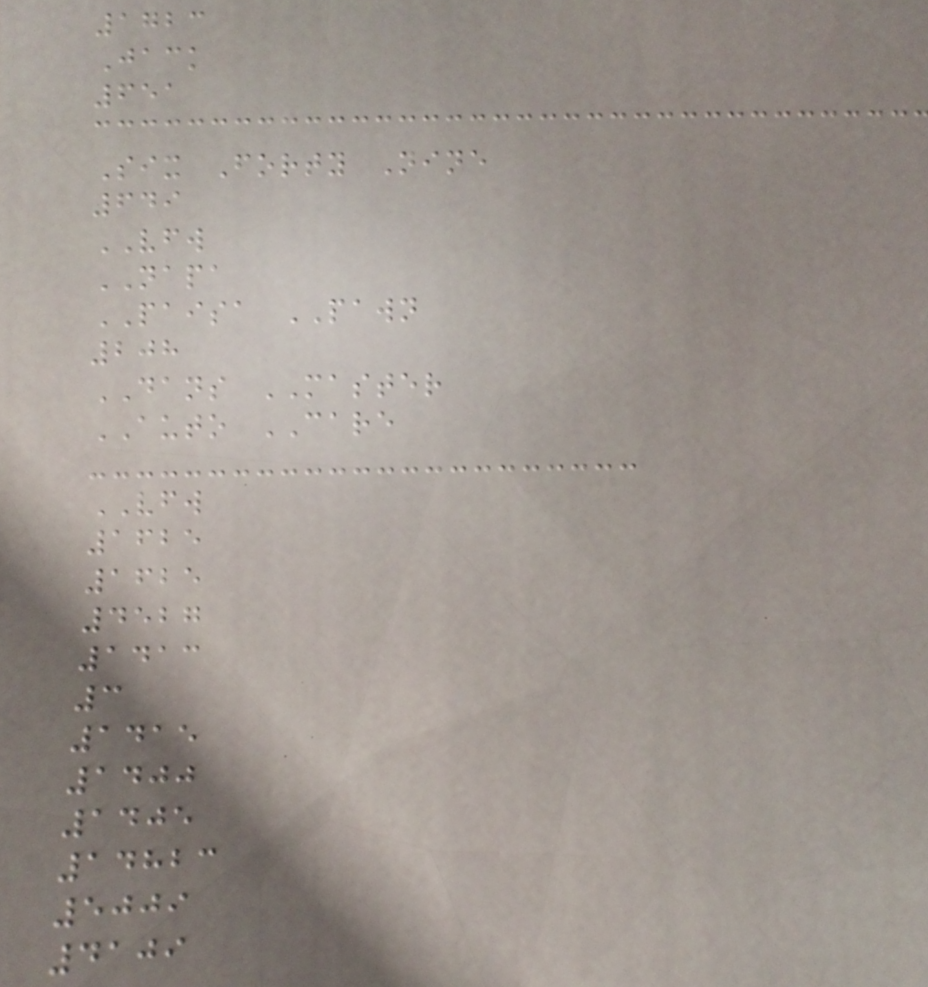1723
Jack
651
Six Forty Nine
649
VFW
NAPA
PAISA PAWN
208
DANS MASTER
AUTO CARE
VFW
1625
1625
4527
1413
3
1415
1400
1405
14823
5009
4109
